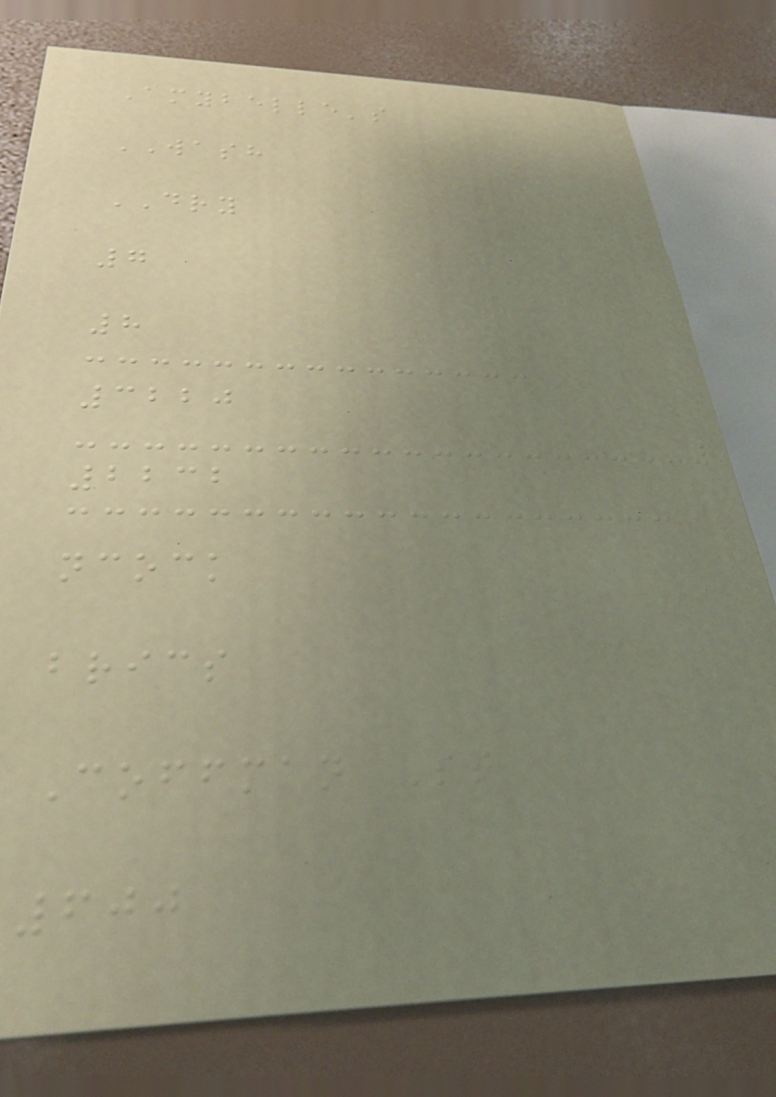Amybelle's
WASH
DRY
7
8
3220
2232
ncock
brics
Coffman St
600
